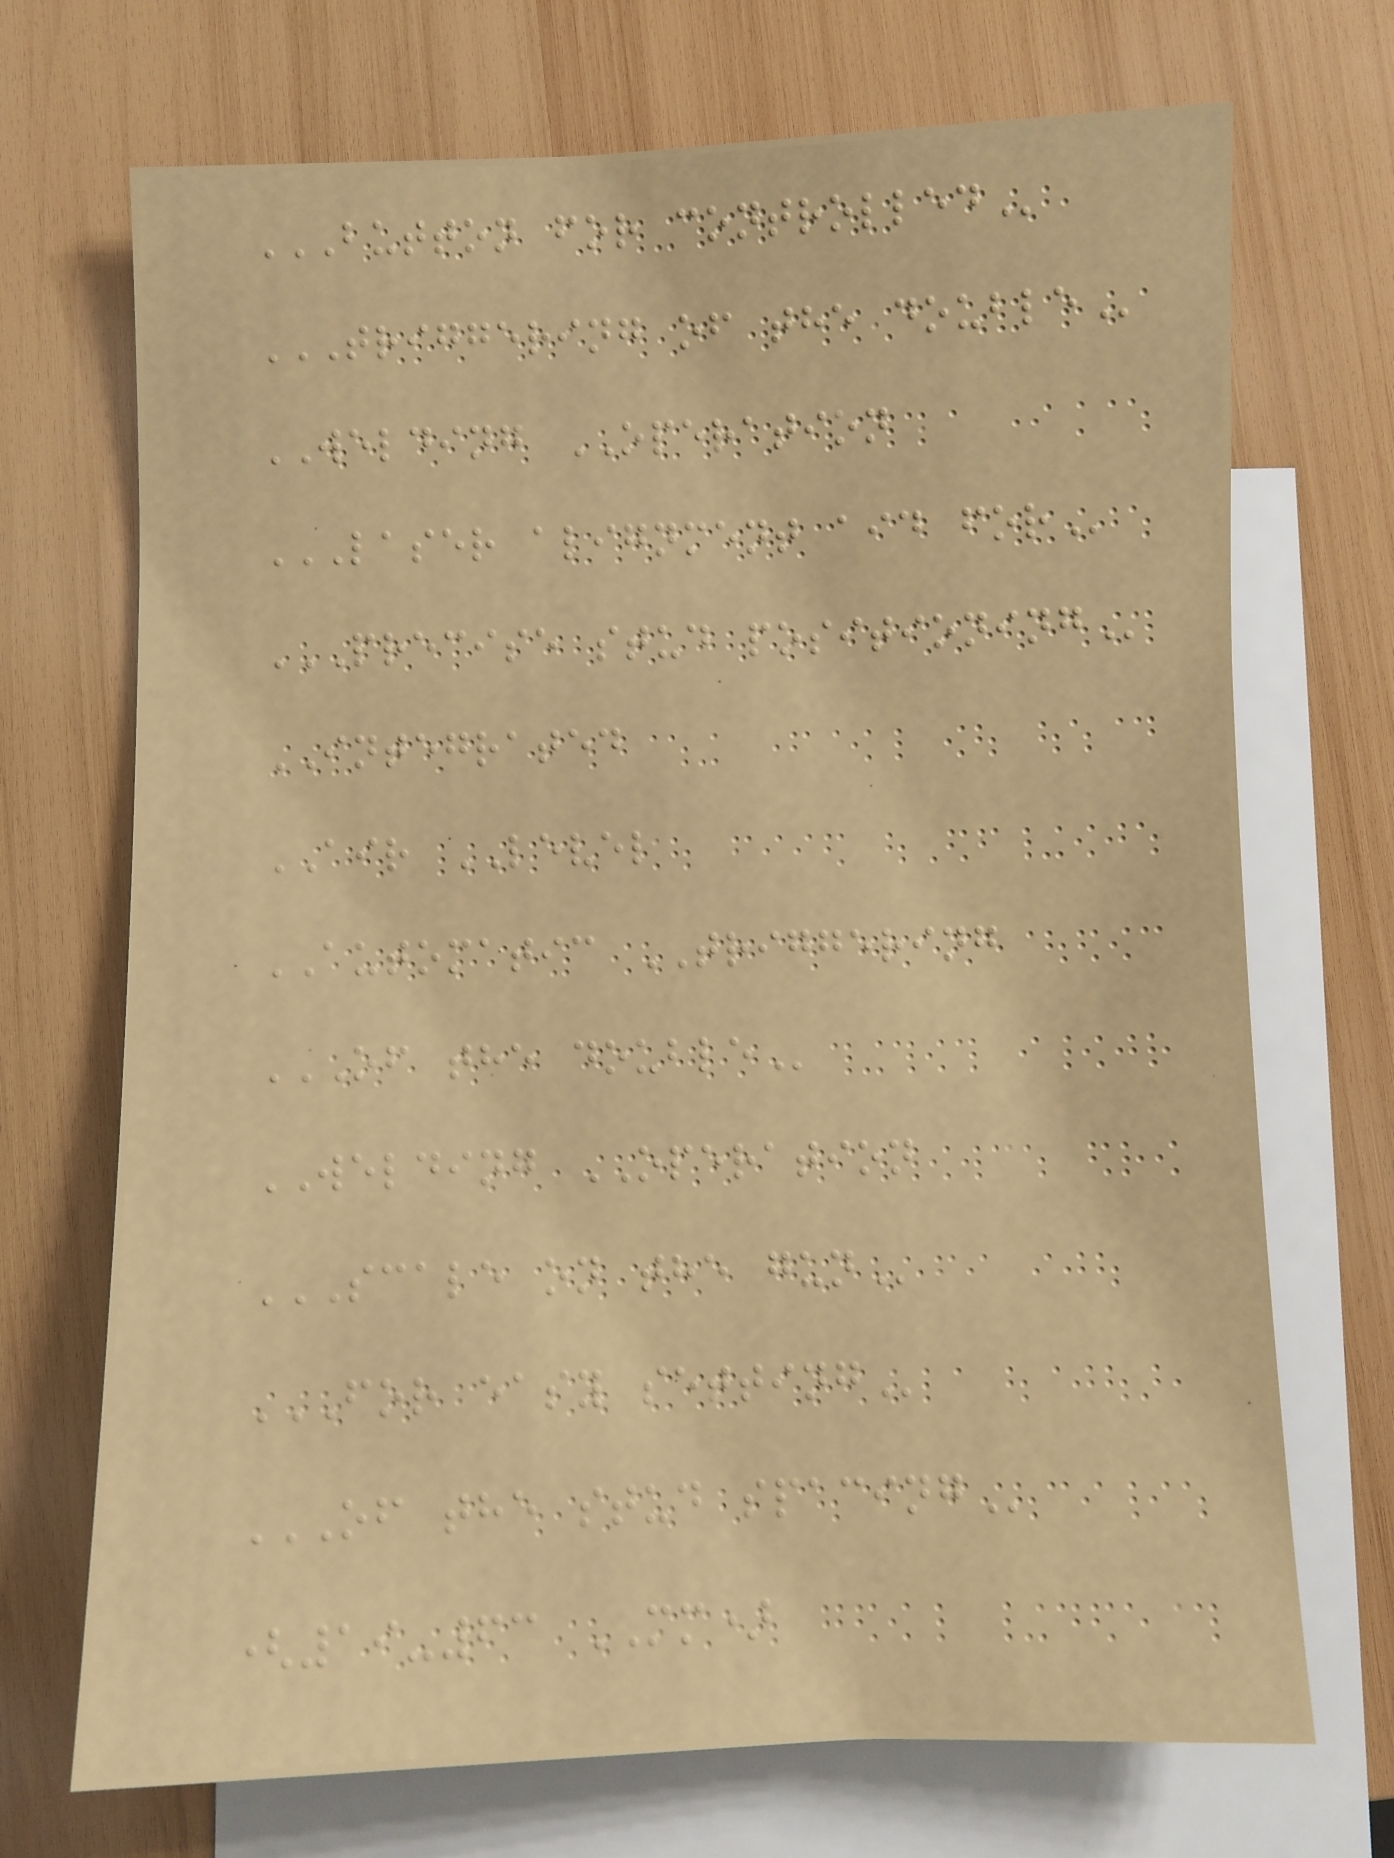BUTTON FOR CONTROLLED
TRIGGERING OF THE DOUBLE
WELDING OPERATION
LASER ALIGNMENT AID FOR
PRECISE STUD POSITIONING
INTEGRATED
AIR LEVEL
AUTOMATIC TRIGGERING
OF THE DOUBLE
WELDING OPERATION
SCALE ON THE GUN
FOR EASY SETTING
OF THE STUD SPACING
(19-63 MM)
